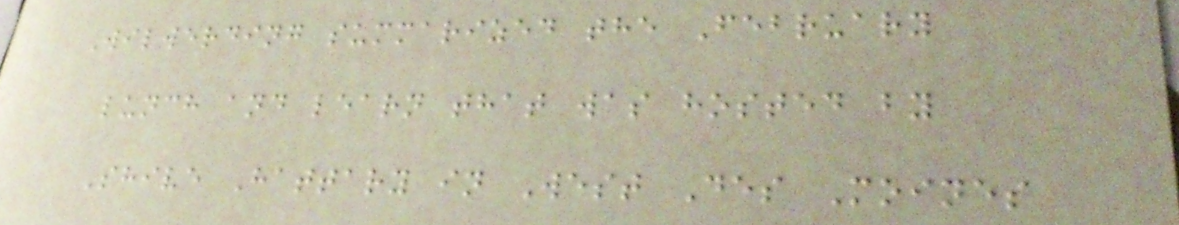Wilwerding summarized the February
lunch and learn that was hosted by
Shive Hattary in West Des Moines
